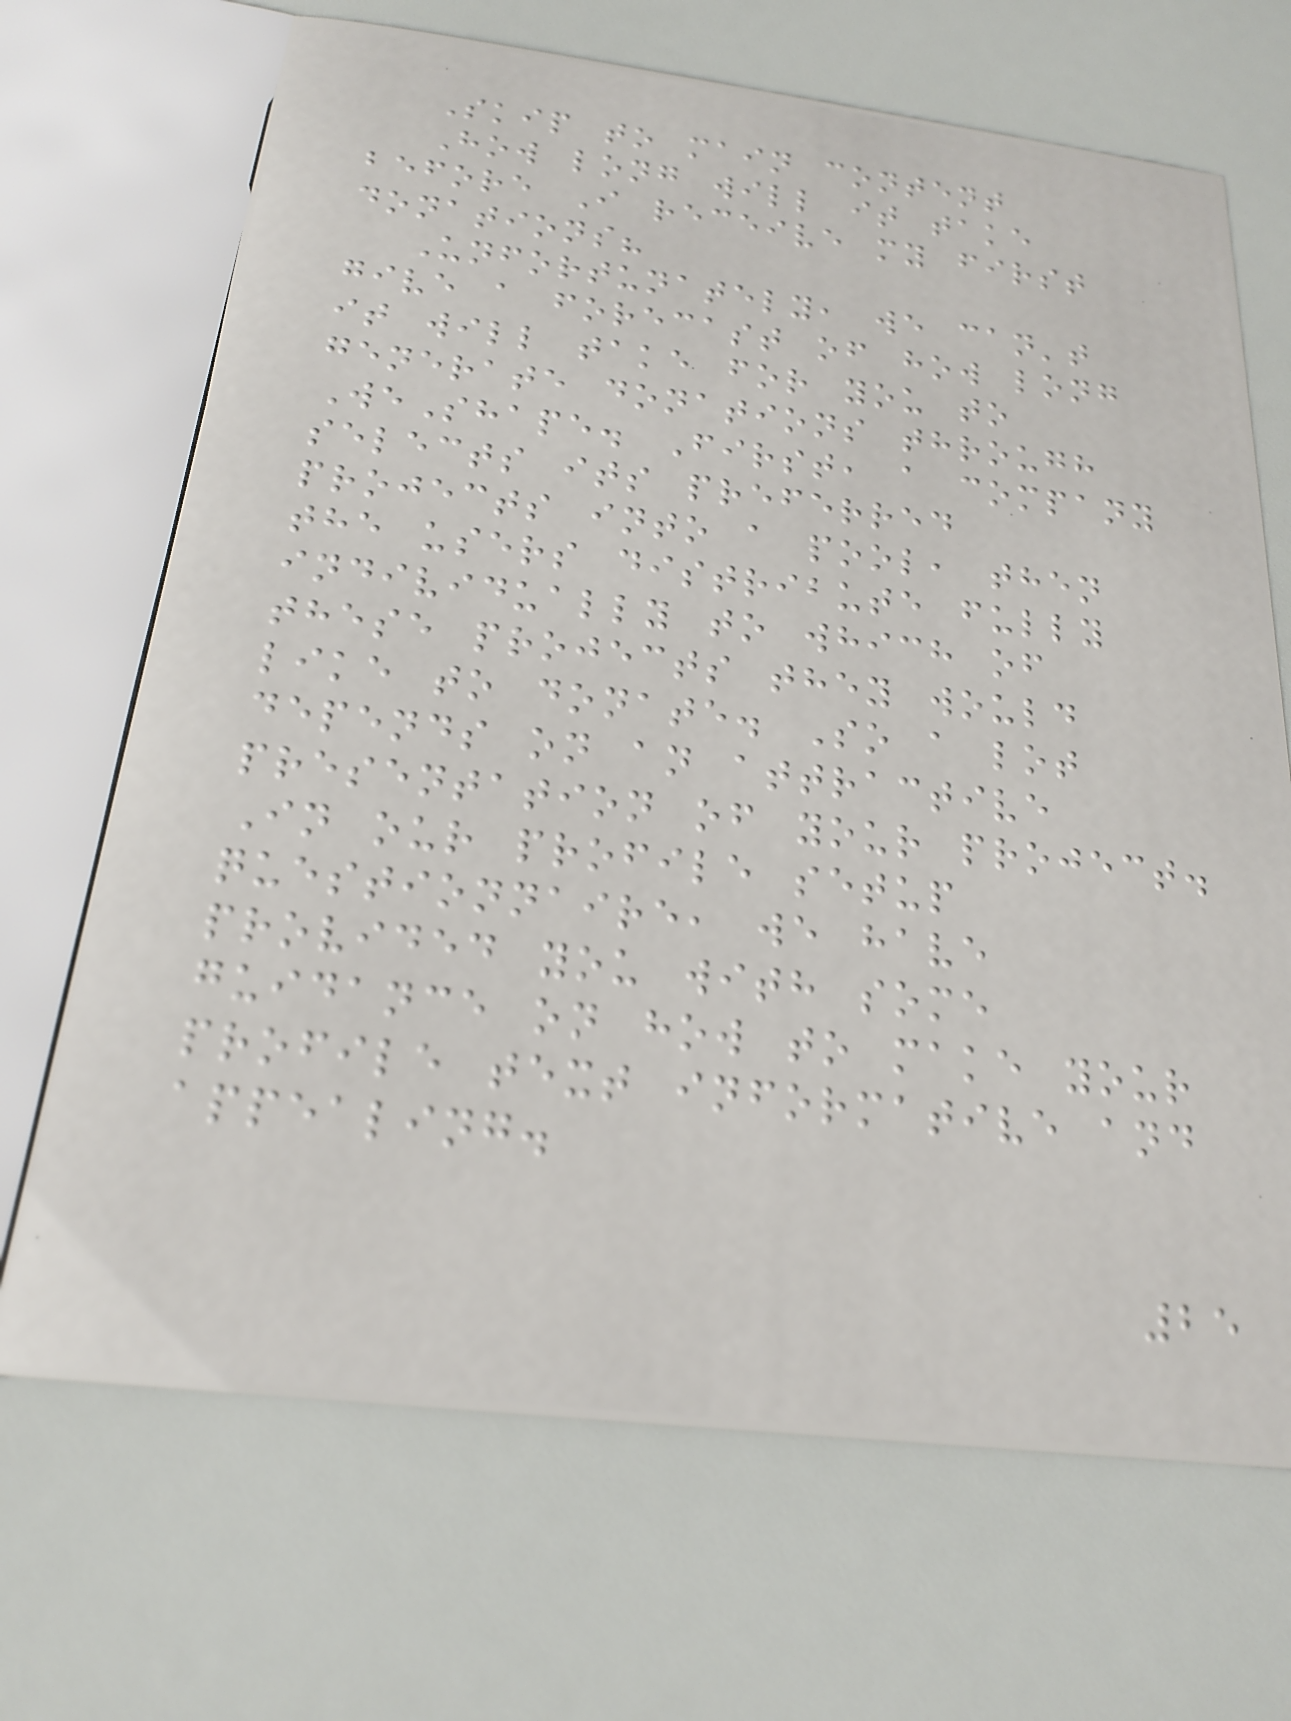Skip to main content
How long will it take
before I receive my first
donations?
Unfortunately, we can't
give a forecast of how long
it will take for you to
generate donations through
WeShape. First, a company
selects its preferred
projects into a pool, then
the users distribute fully
individually to which of
these projects they would
like to donate. So a lot
depends on an attractive
presentation of your project.
In our profile setup
questionnaire, we have
provided you with some
guidance on how to make your
profile text informative and
appealing.
25
